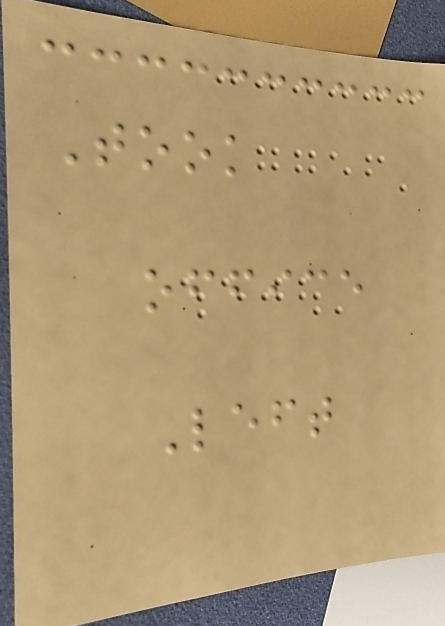Took
office
Left
